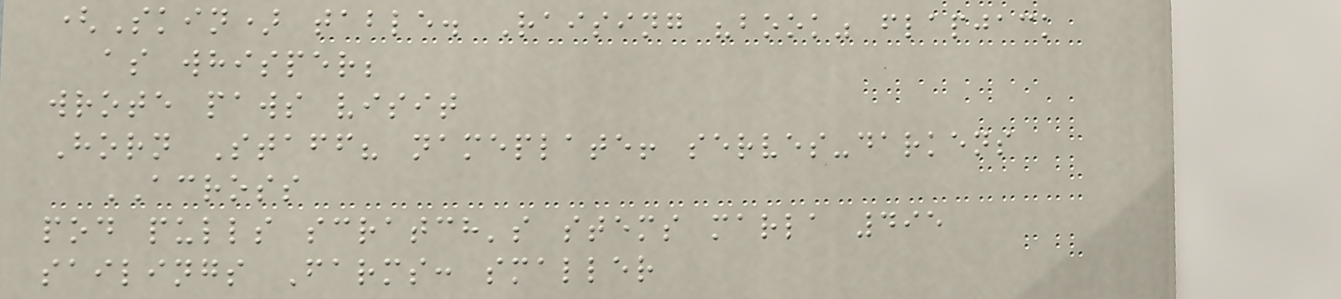(Skin) table. Raising "book" flapjack
as whisper;
wrote paws visit
Horn Staff? nameplate! serves-darkens
ACROSS
pod pulls scratch's stems marla 495
sailings Farms: smaller
